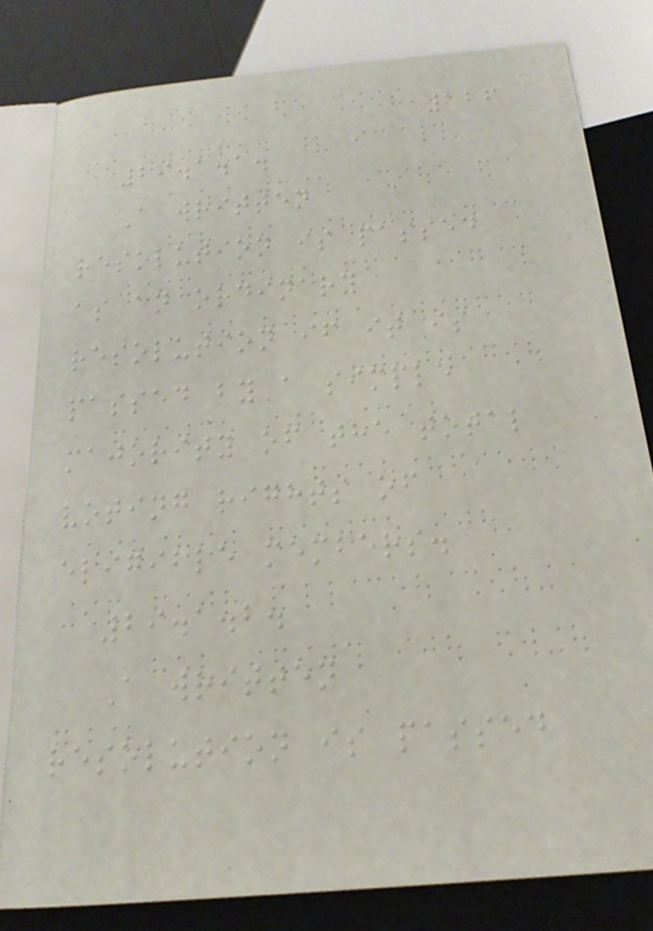126
29.1.1.
A written
resolution is passed
as an ordinary
resolution if it is
passed by a simple
majority of the total
voting rights of
eligible members.
29.1.2.
A written
resolution is passed
